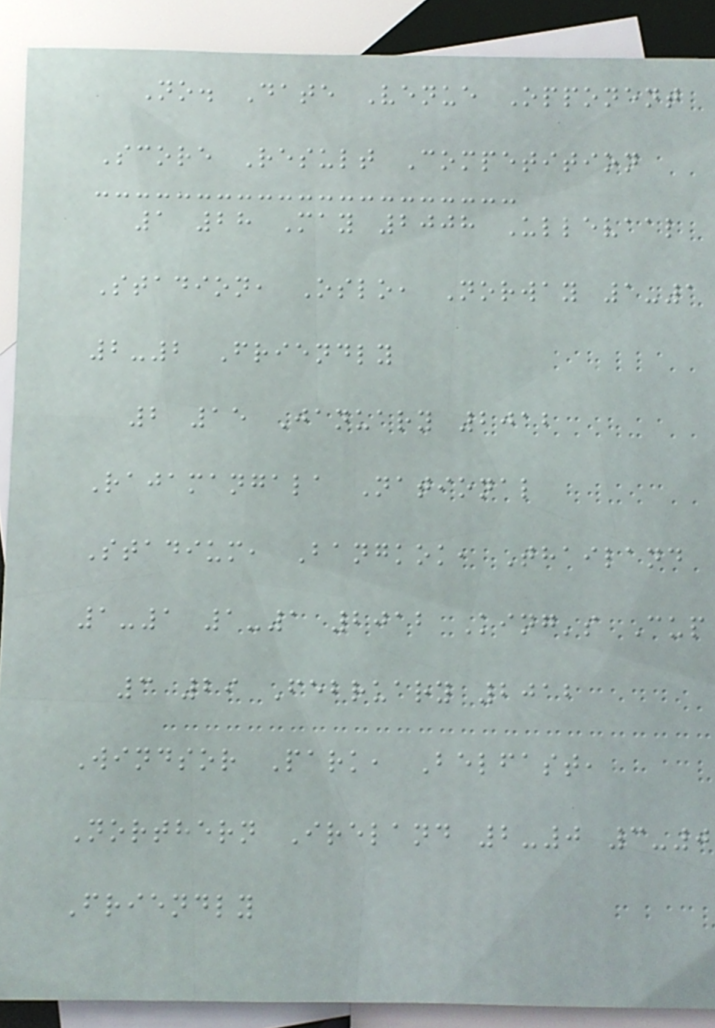No. Date Venue Opponent
Score Result Competition
1 28 May 2008 Ullevaal
Stadion, Oslo, Norway 1-1
2-2 Friendly
2 15 January 2012
Rajamangala National
Stadium, Bangkok, Thailand
1-1 1-1 2012 King's Cup
3 29 February 2012
Windsor Park, Belfast,
Northern Ireland 2-0 3-0
Friendly
